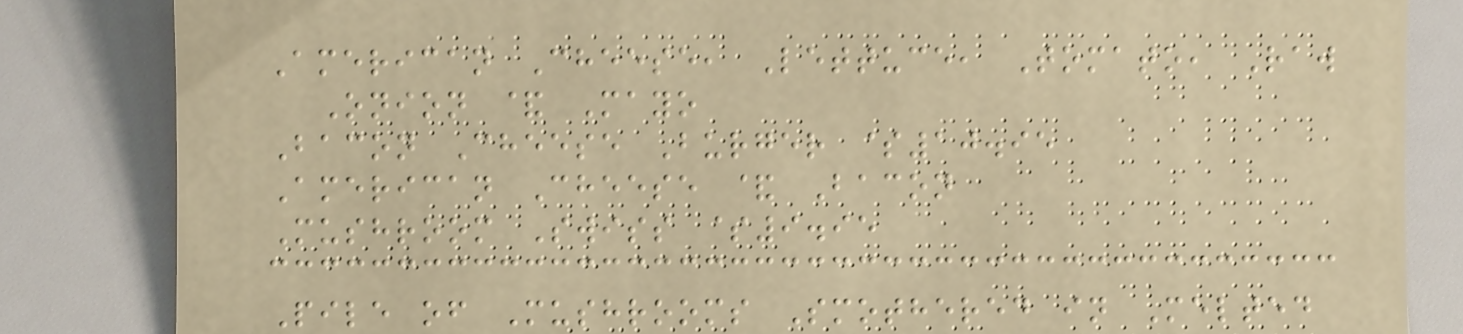American Cheese, Lettuce, Tomato, Raw
Onion & Mayo
Bacon Cheese Burger $10.95
American Cheese & Bacon
Mushroom Swiss $9.95
Pile of Mushrooms Smothered in Melted
